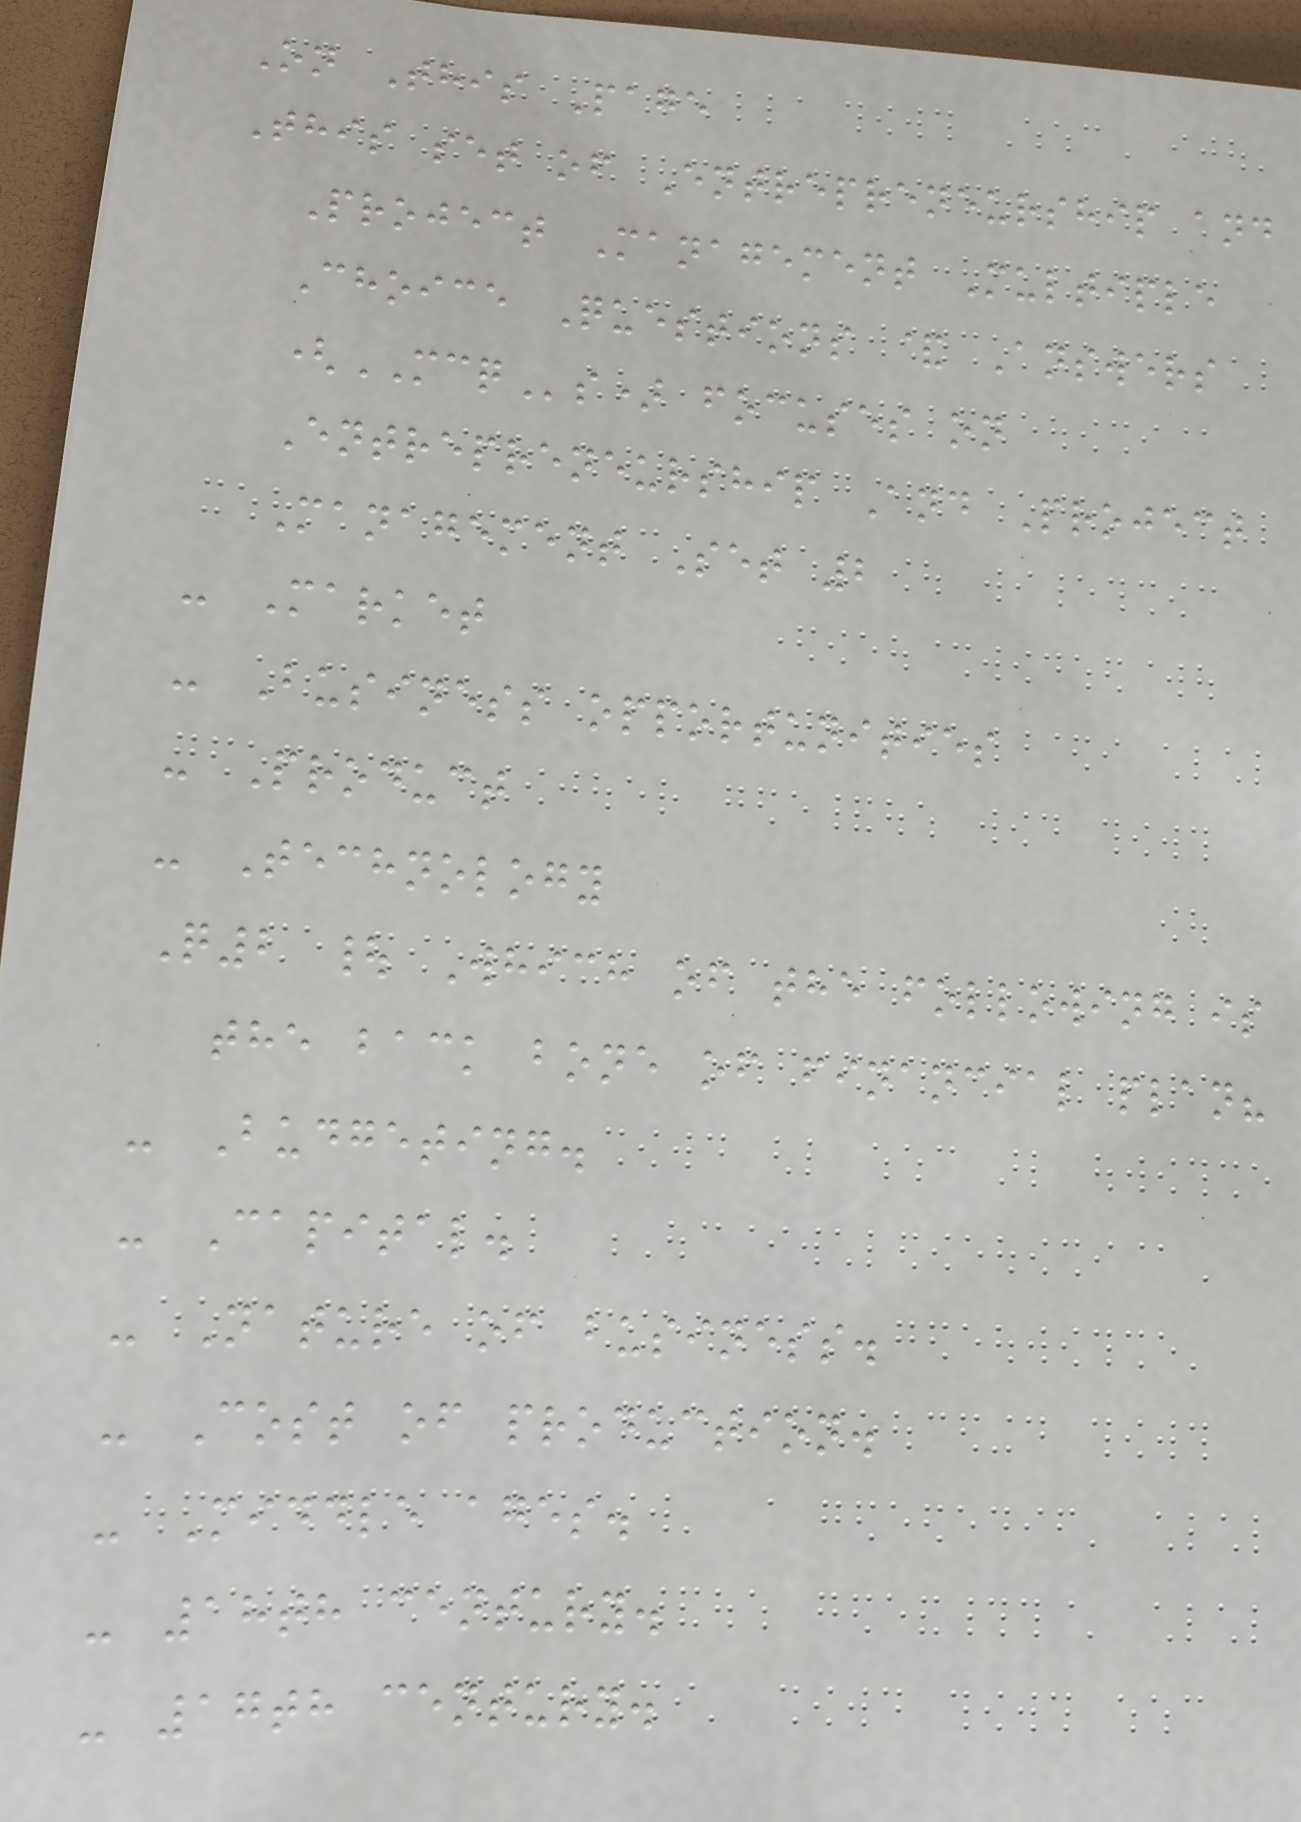On This Page
This set of Entrepreneurship and
Project Management Multiple
Choice Questions & Answers
(MCQs) focuses on
Entrepreneurship And Project
Management Set 2
- Market
- Business opportunities
- Product
- Technology
Q2 | Which of the following is
the back bone of financial plan?
- Budgeting.
- Capital.
- Nature of business.
- Cost of production.
- Middle ages.
- 18th century.
- 17th century.
